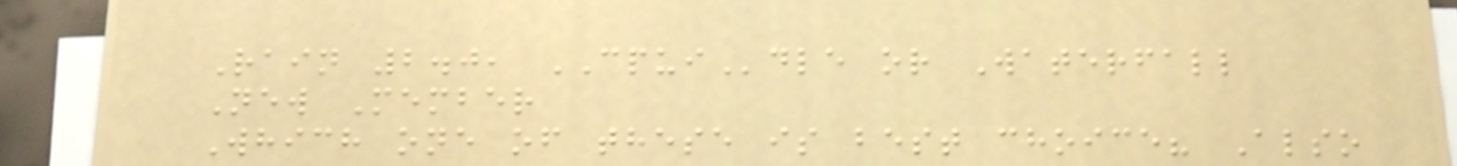Rain 2.0, CPUIdle or Waterfall
New Member
Which one of these is best choice? Also
